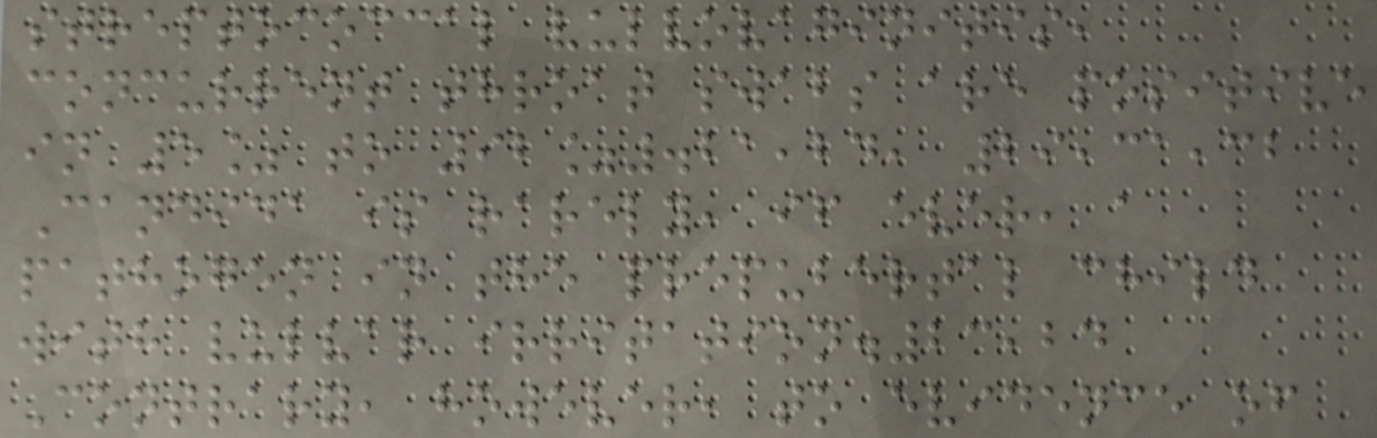streptococcal vulvovaginitis,
concurrent throat swabs are positive
in 5% to 92%.21,24, 29,31,32
Candida is rarely, if ever, a
pathogen in the prepubertal child
with vulvar irritation.23,24
Contrary, however, to evidence of
